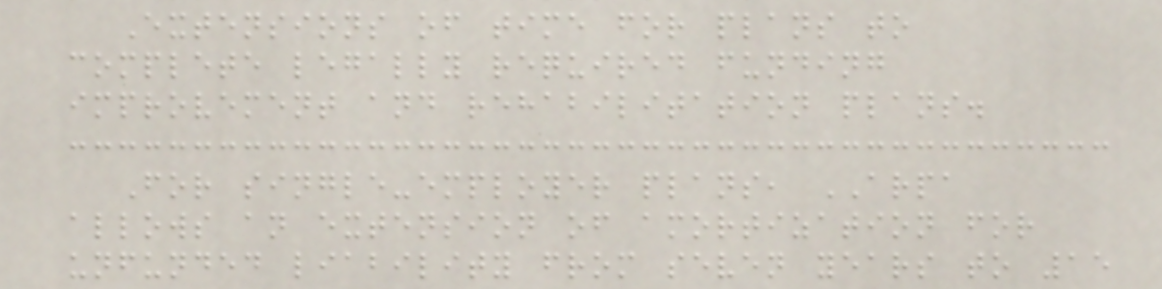Extensions of time for plans to
complete legally required funding
improvement and rehabilitation plans.
For single-employer plans, ARPA
allows an extension of amortization for
unfunded liability from seven years to 15
